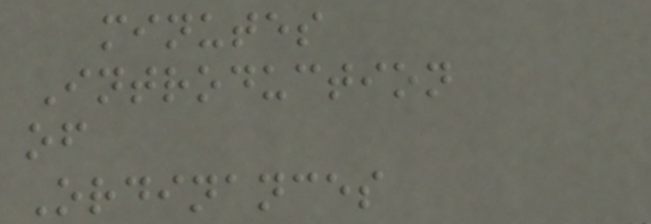minutes
Introduction
of
Ordinances
